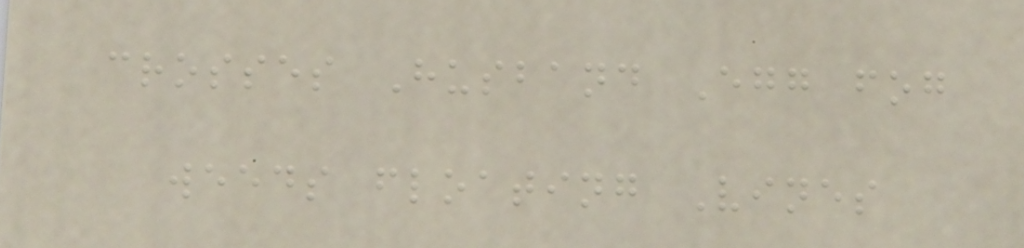crosses Husband Egg fog
weeds floating Vines
